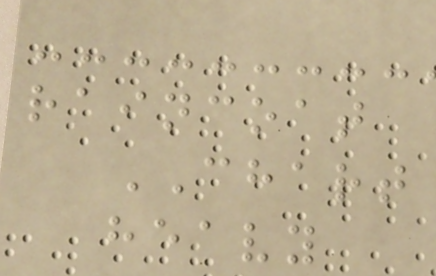raincoat
CHART
heavy
